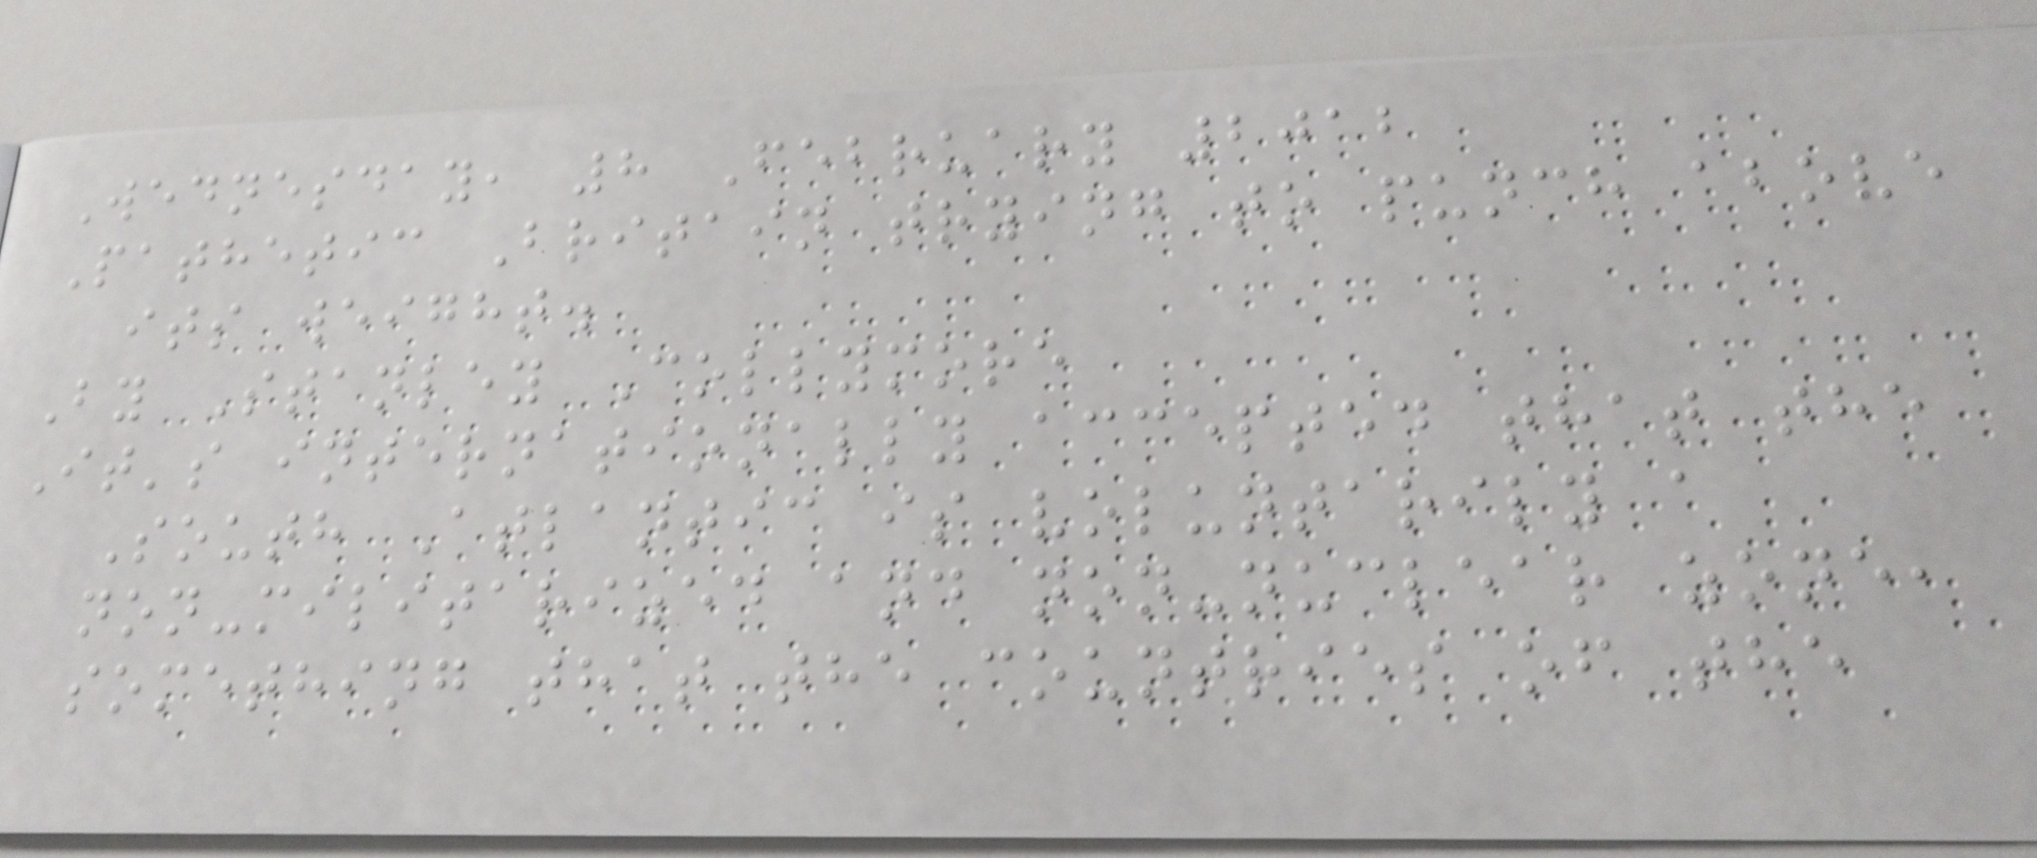Wednesday, 8 February 2012
Pathetic Britain trying to punch above
its weight.
By Stanley Collymore
It's internationally accepted that the
South Atlantic is voluntarily a
non-militarized and non-nuclear zone,
something that the countries of the
